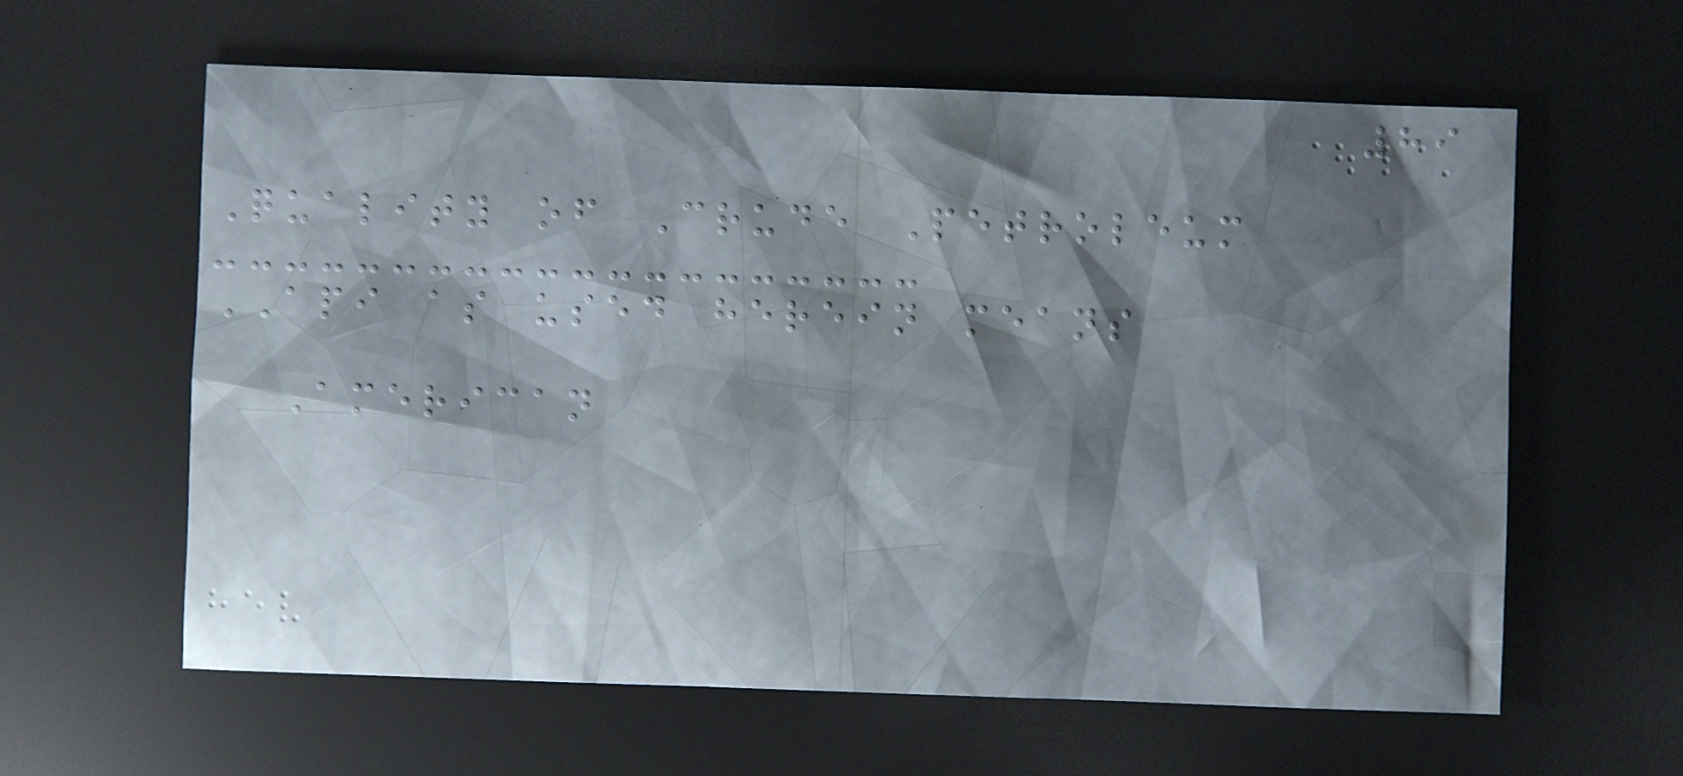89
Quality of Crude Petroleum
API as used herein means
American
